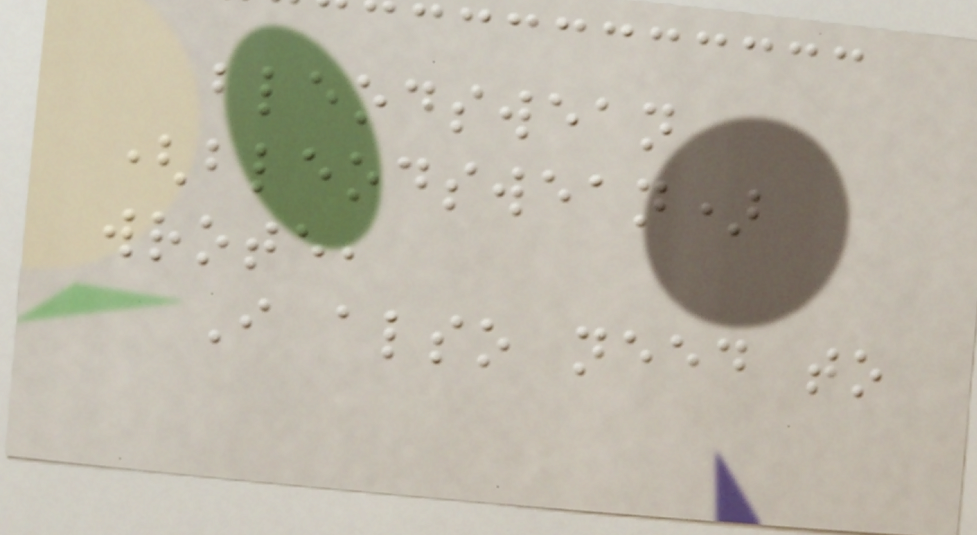bleodswean
(bleodswean)
wrote,
I also need to
